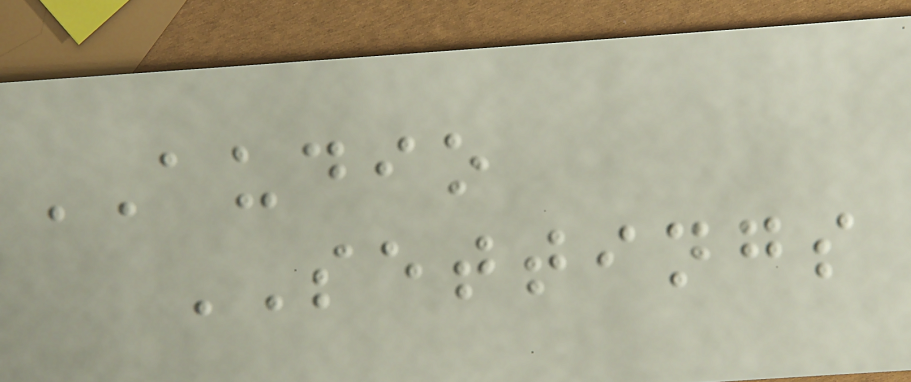AUDIO
SETTINGS
